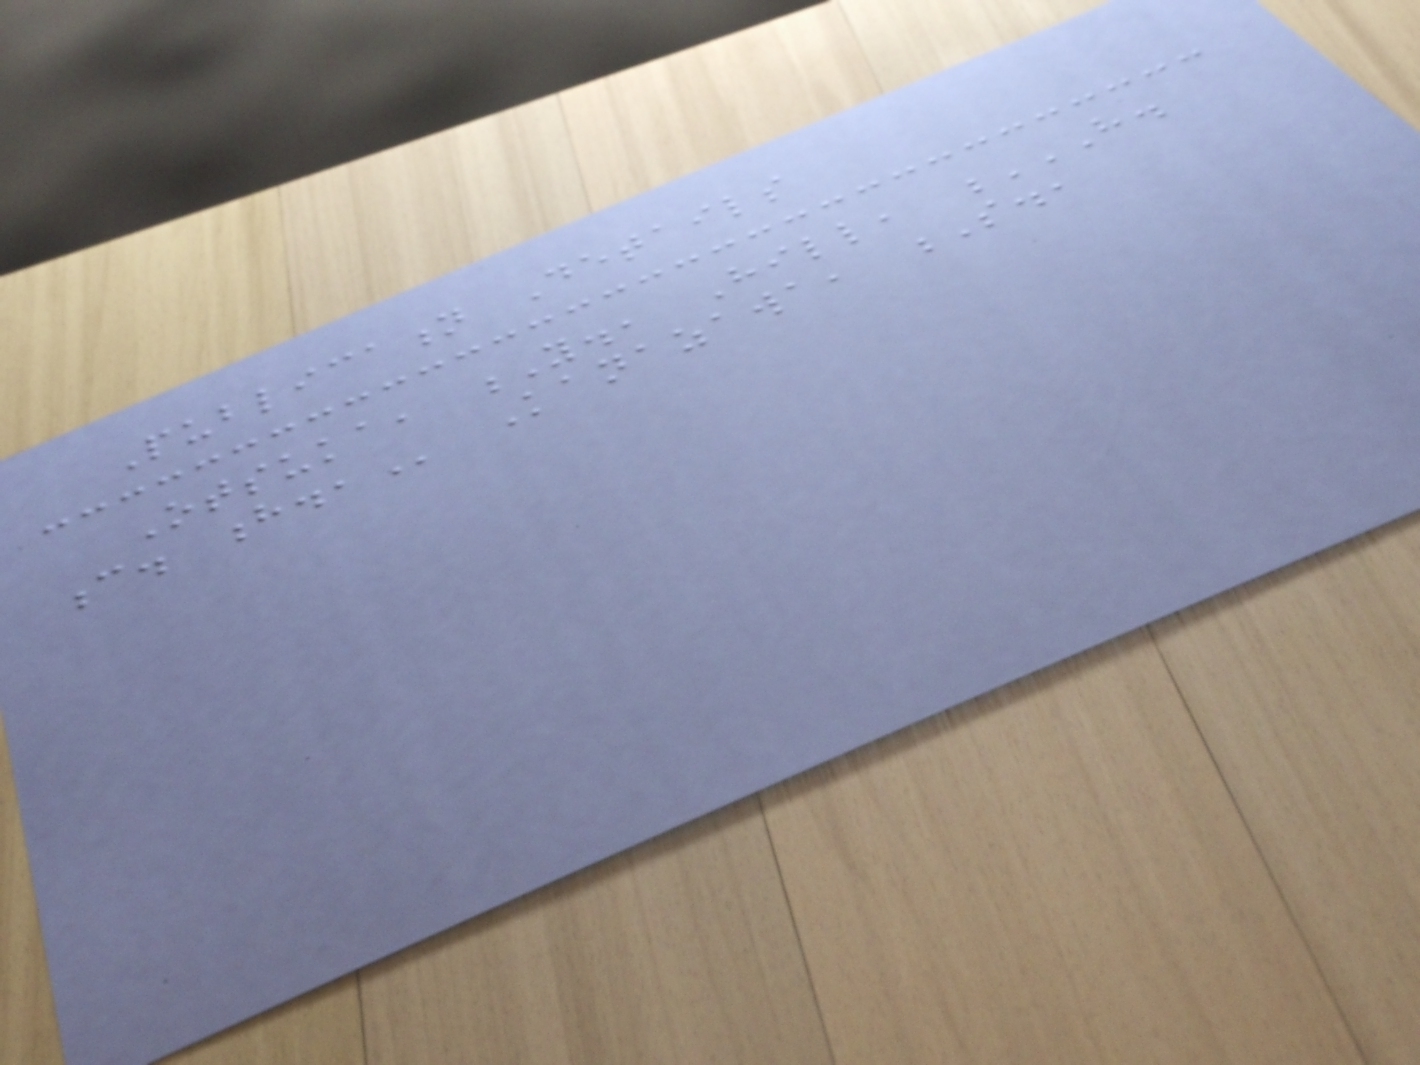Publication Details
Otsuka, Y., Hill, H.
C. H., Kanazawa, S.,
